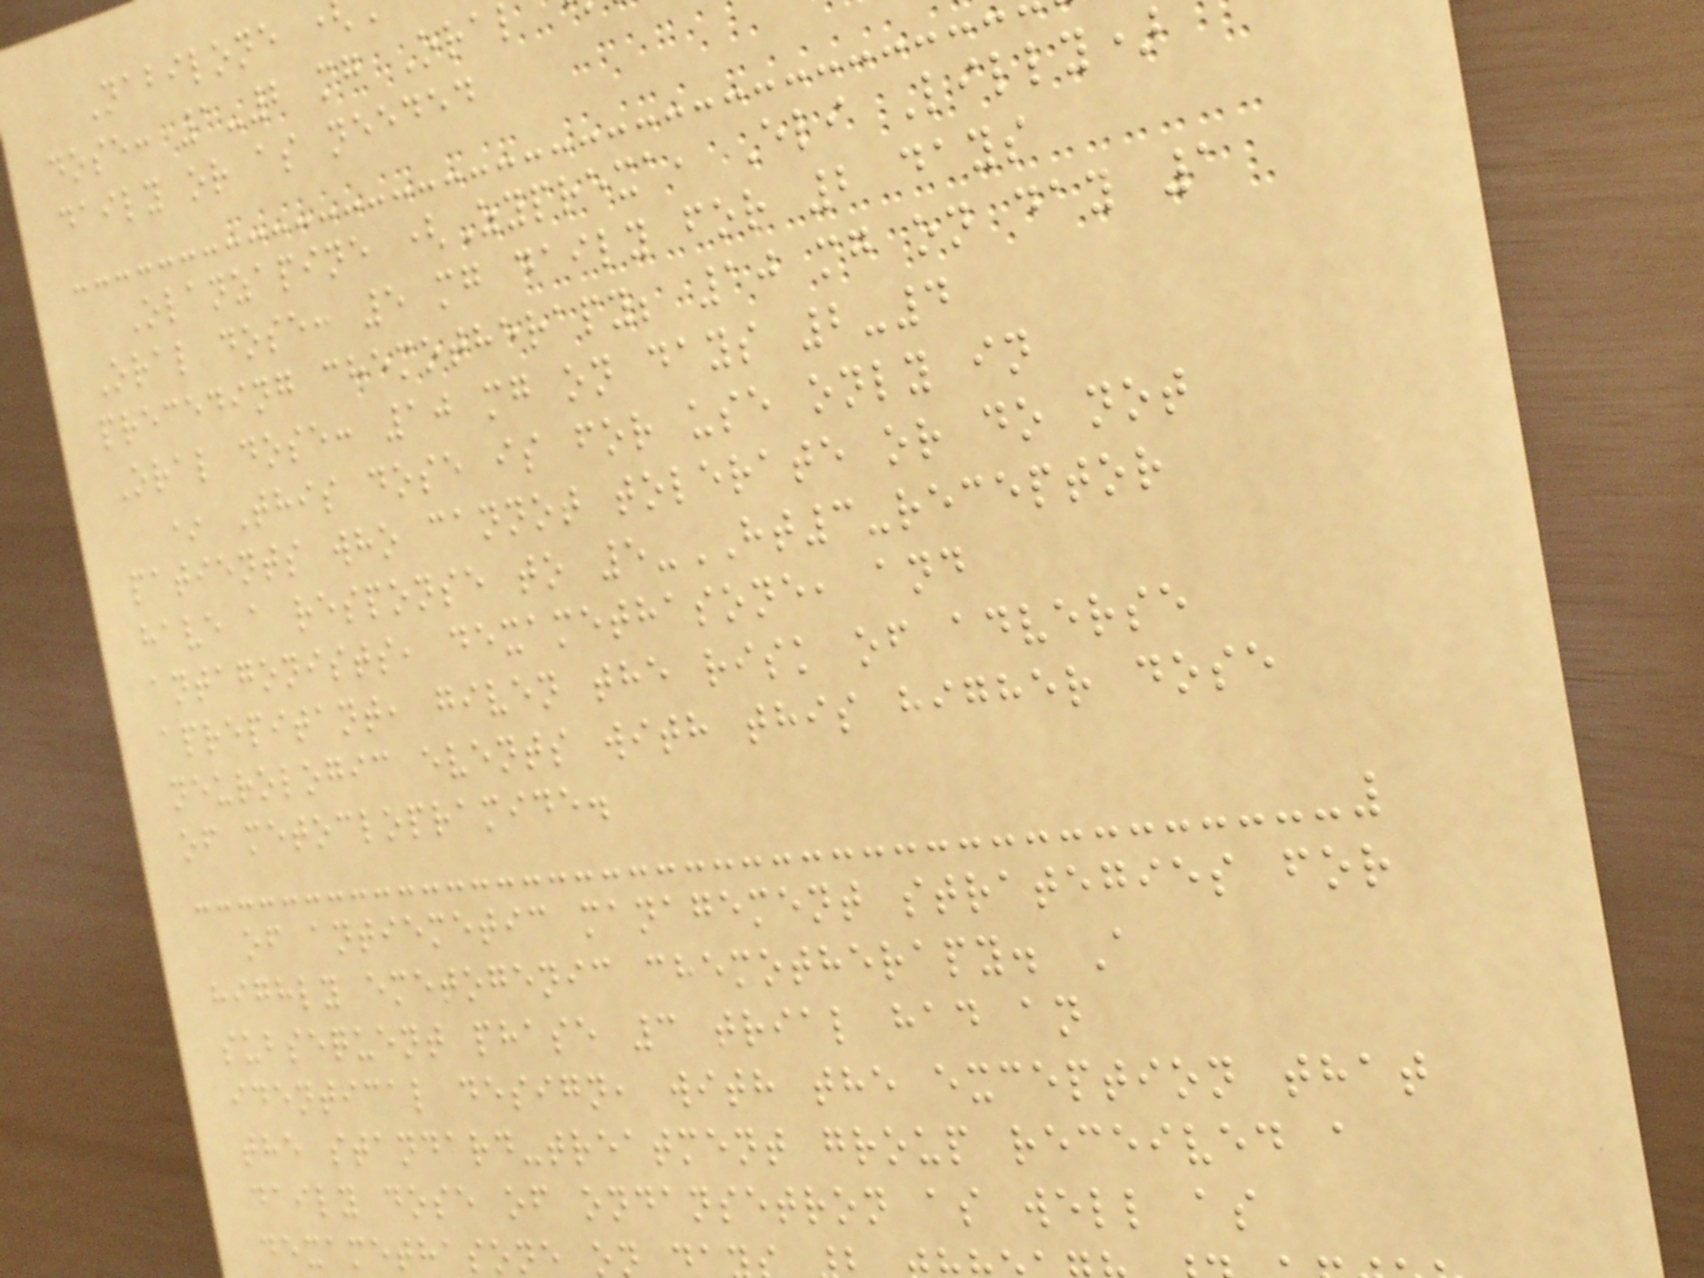dose: 1-2 mg Ora
daily or as needed
Olanzapine (Zyprexa, Eli Lilly)
Oral dose: 5 mg daily for 2 days
preceding chemotherapy; 10 mg on day 1
Oral dose: 10 mg on days 2-4
* This dose is for use only in
patients who cannot tolerate or do not
have a response to 5-HT3-receptor
antagonists, dexamethasone, and
aprepitant, given the risk of adverse
neurologic events with this higher dose
of metoclopramide.
of antiemetic management strategies for
highly emetogenic chemotherapy. A
subsequent phase 3 trial had an
identical design, with the exception that
the standard-treatment group received a
daily dose of ondansetron as well as
dexamethasone on
